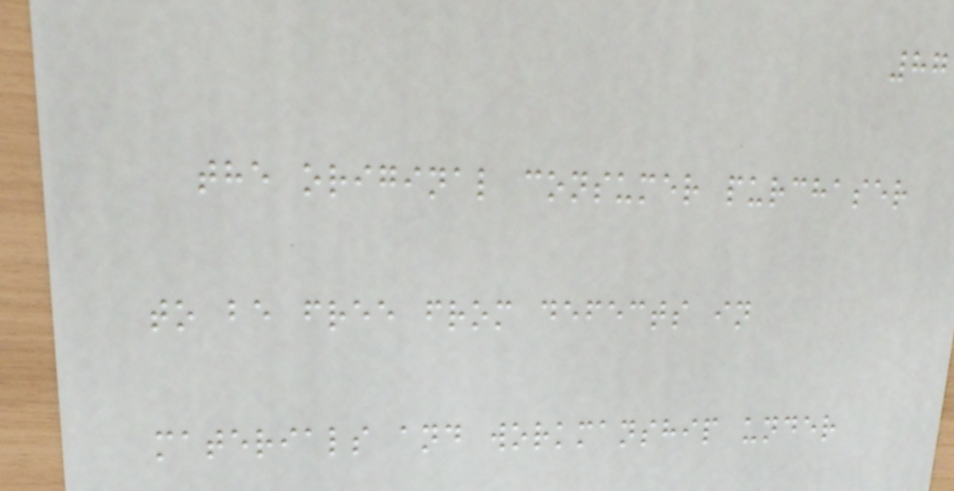87
the original consumer purchaser
to be free from defects in
materials and workmanship under
